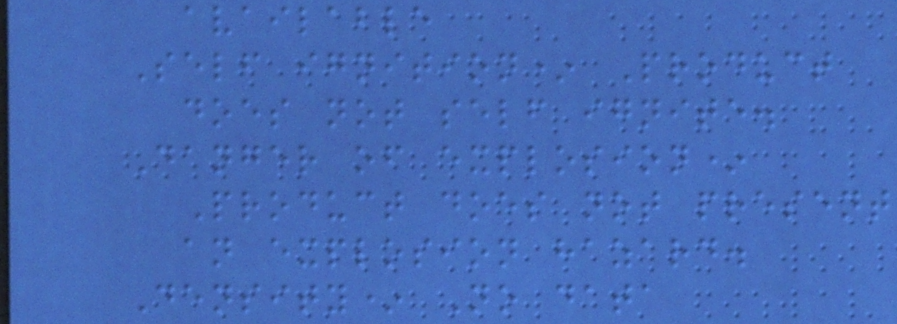available
Self ignition* Product
does not self ignite.
Danger of explosion*
Product does not present
an explosion hazard.
Density* No data
